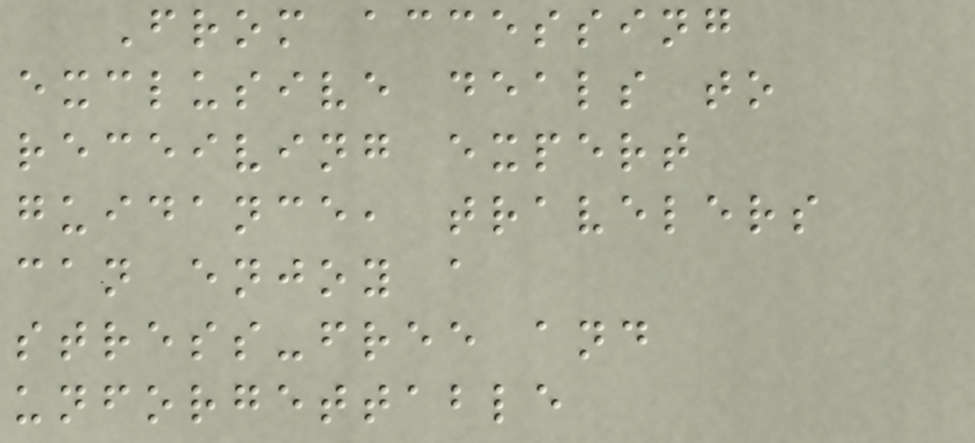From accessing
exclusive deals to
receiving expert
guidance, travelers
can enjoy a
stress-free and
unforgettable
